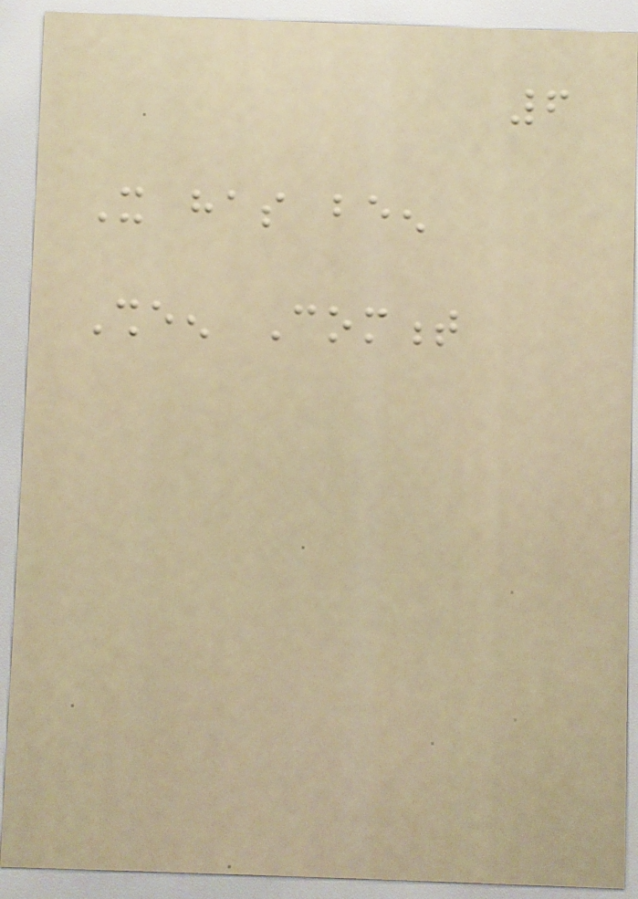6
It has been
Sheen Comment
